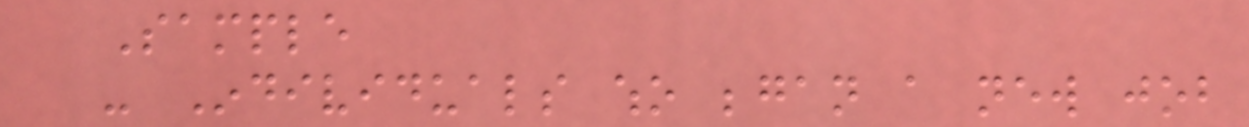Sample
- Individuals who began a new job
